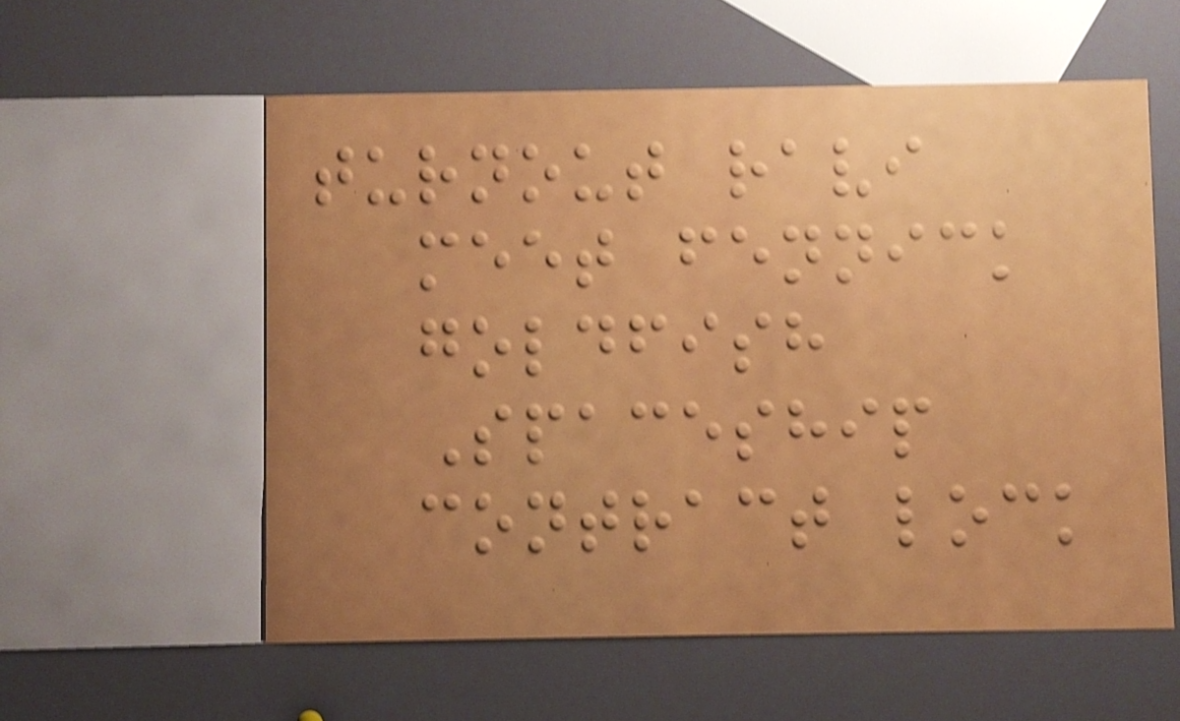turnout ravi
meet fennick
goldfish
Spaceship
contract lock
